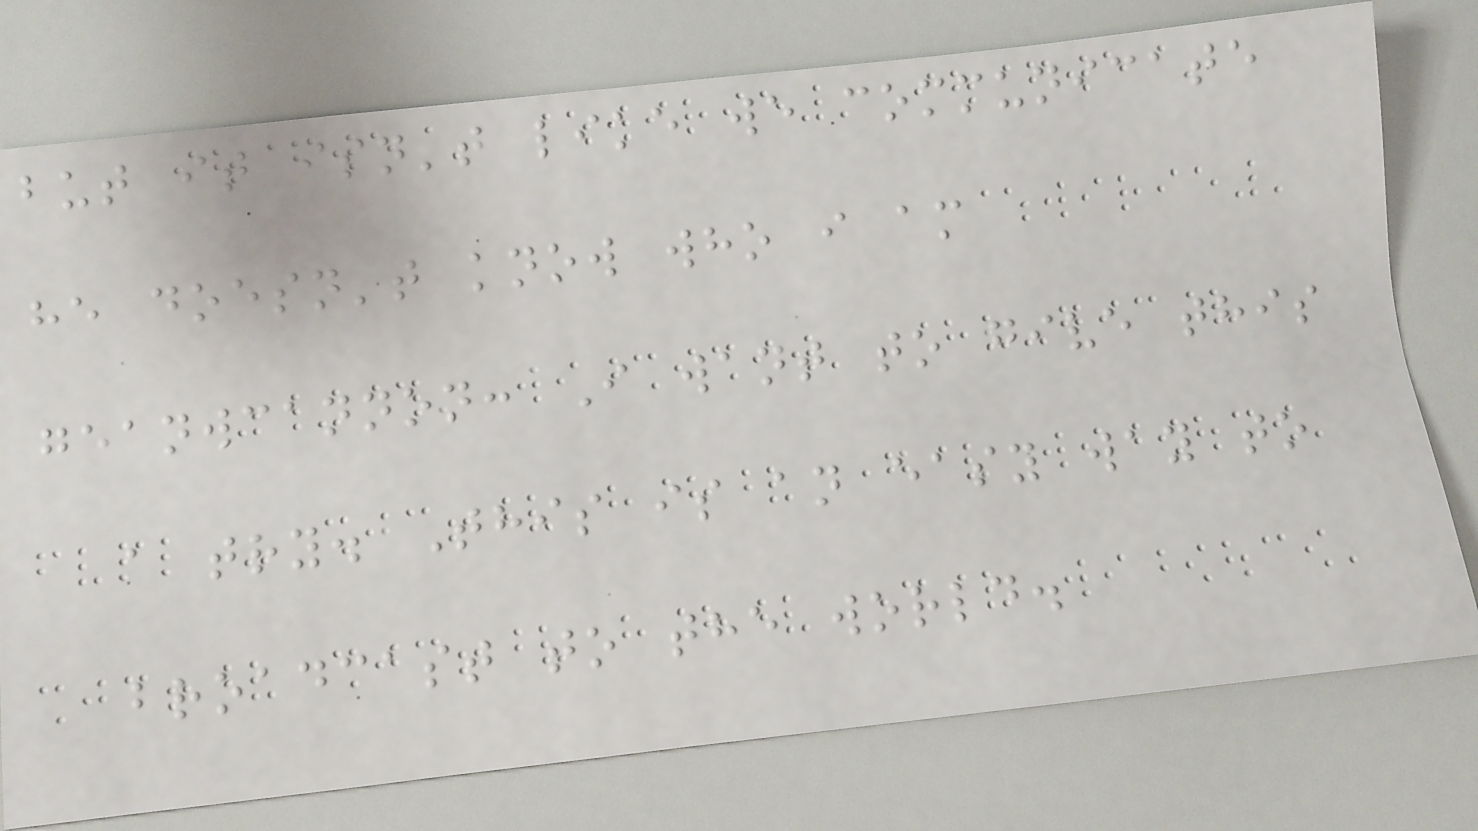but it isn't like we communicate
he doesn't know who i am
geanwcannon: I want to give this
a try. This is an easy way to
broadcast to the world.
